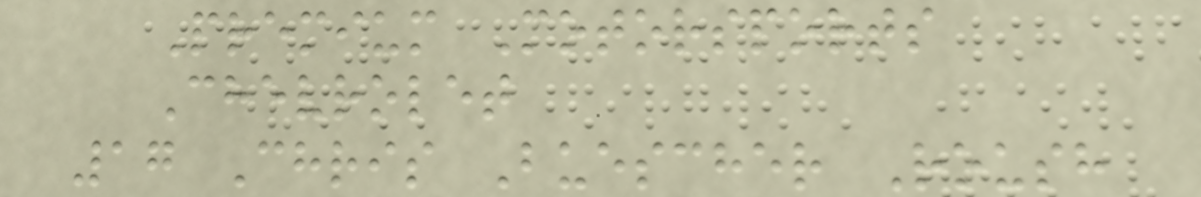Premium Motorsports
Chevrolet
17 Chris Buescher Roush
